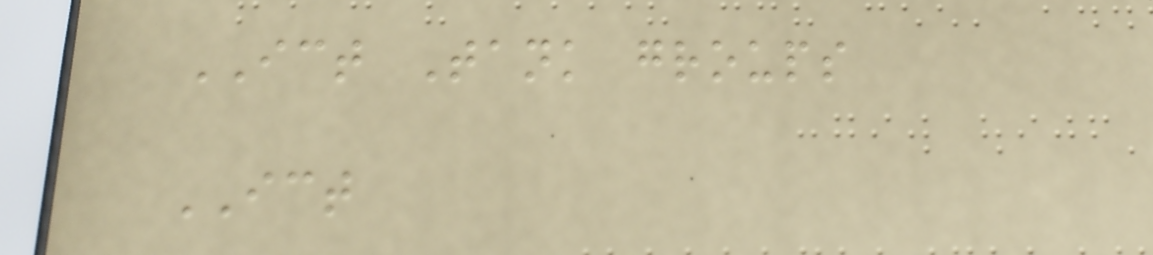ICT Tank groups
ICT
